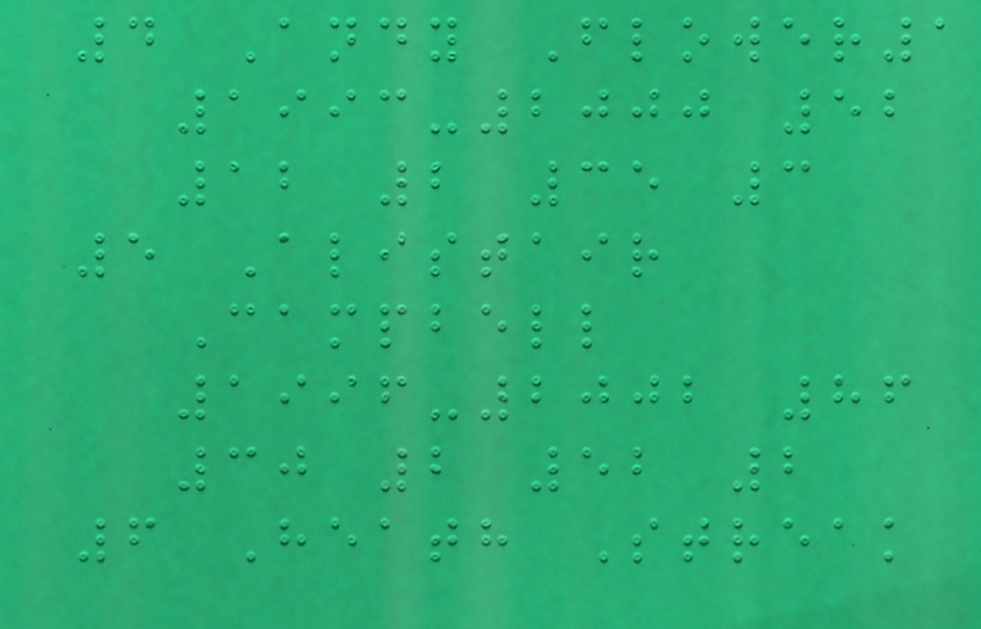4 Andy Flower1
1993-2000 52
12 2 35 3
5 Alistair
Campbell
1996-2002 86
30 2 52 2
6 Heath Streak
